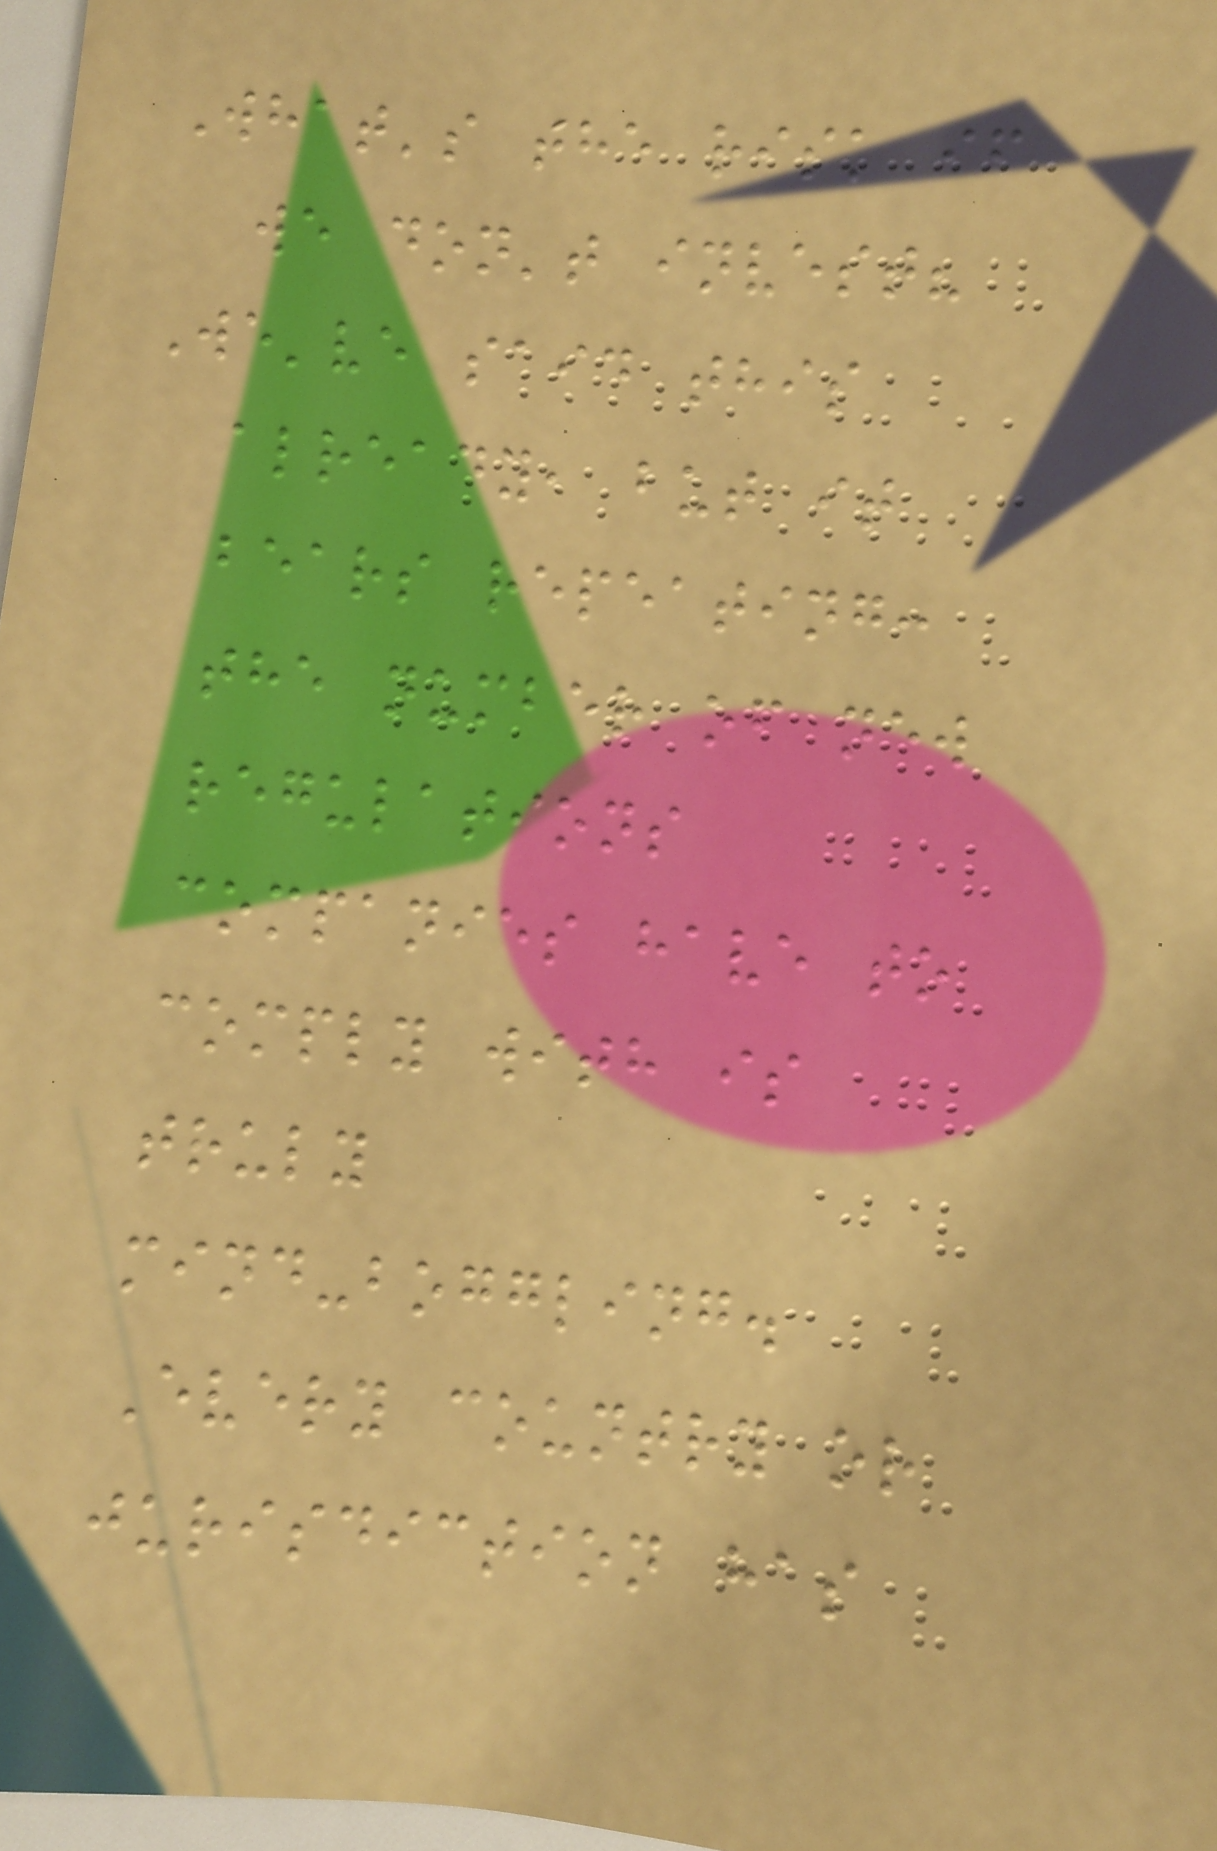What's the risk if
we don't invest?
We've said this
already, but it
bears repeating:
the number of new
regulations
companies have to
comply with is
truly
mind-boggling.
Every country or
jurisdiction has
